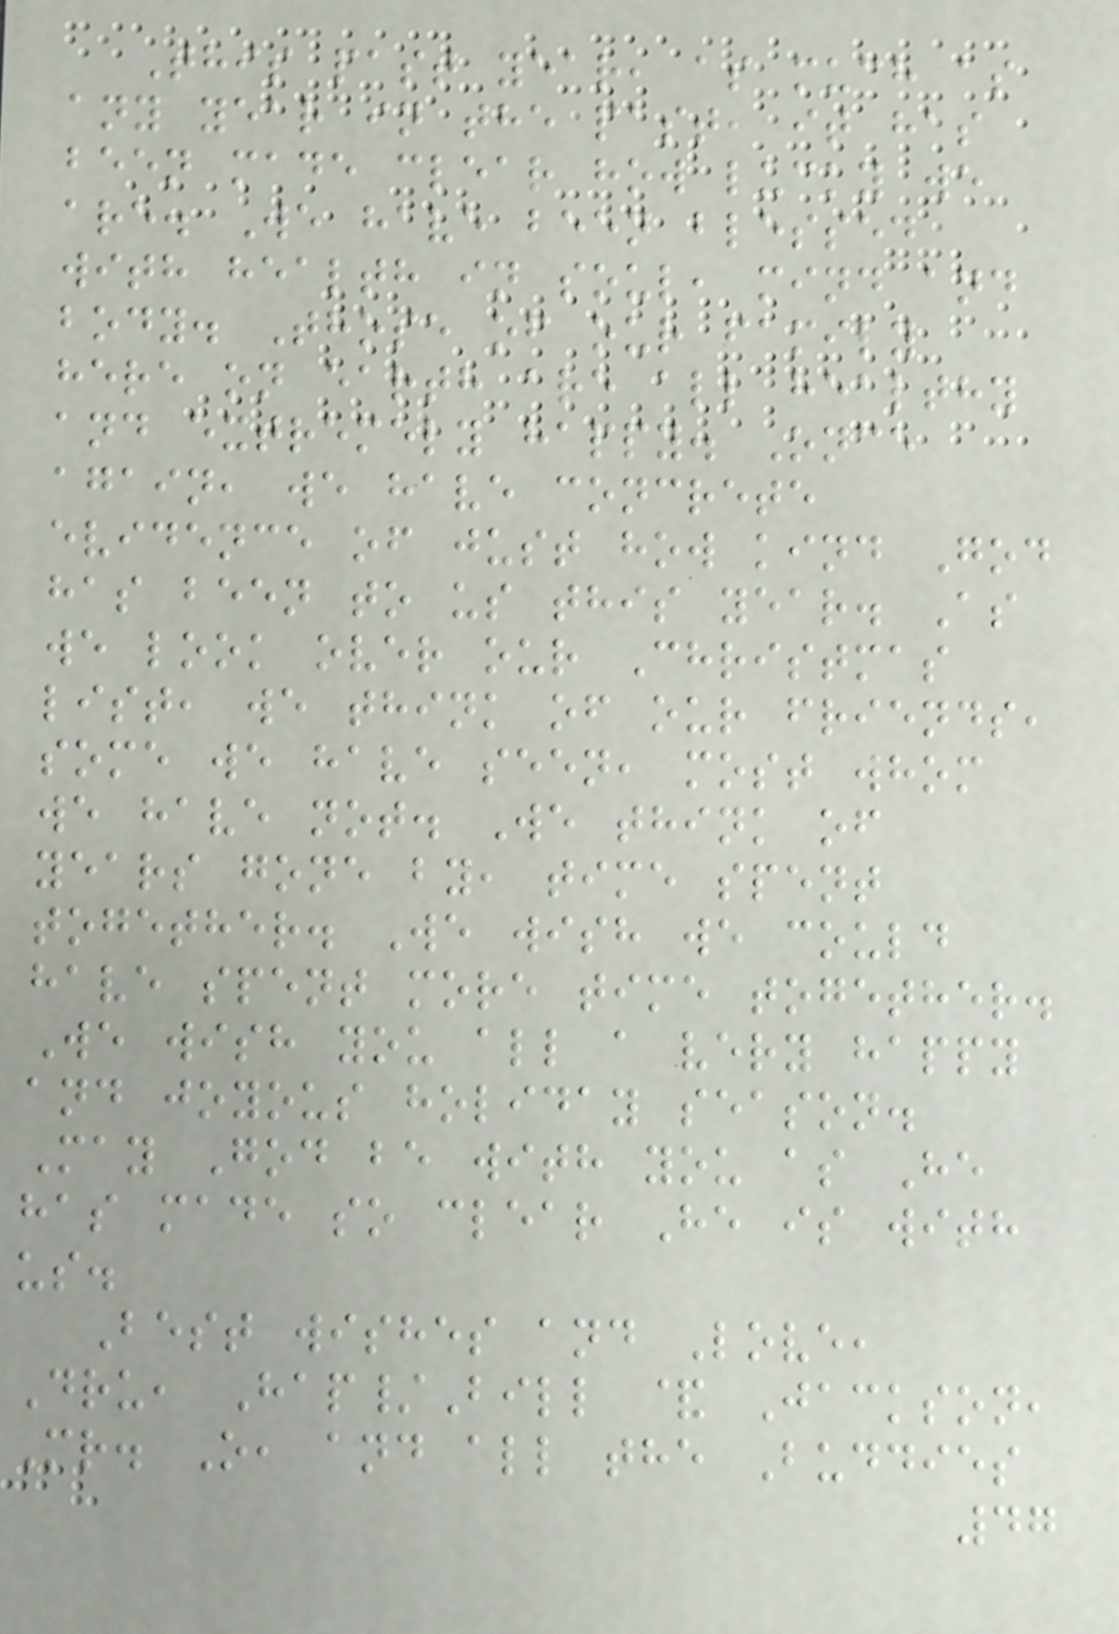This past year, as much as
any year in the past, it has
been made clear how lucky we
are. We have been blessed
with health in soul, mind and
body. Those of our family
here on earth are all healthy
and extremely happy. Once
again, we have concrete
evidence of just how kind God
has been to us this year. As
we look over our Christmas
list, we think of our friends,
some we have seen, most whom
we have not. We think of
years gone by, time spent
together. We wish we could
have spent more time together.
We wish you all a very happy
and joyous holiday season.
May God be with you as He
has made so clear He is with
us.
Best wishes and Love,
Dru, Hap/Bill & Jackson,
Mr. O, and all the Buddies
47
